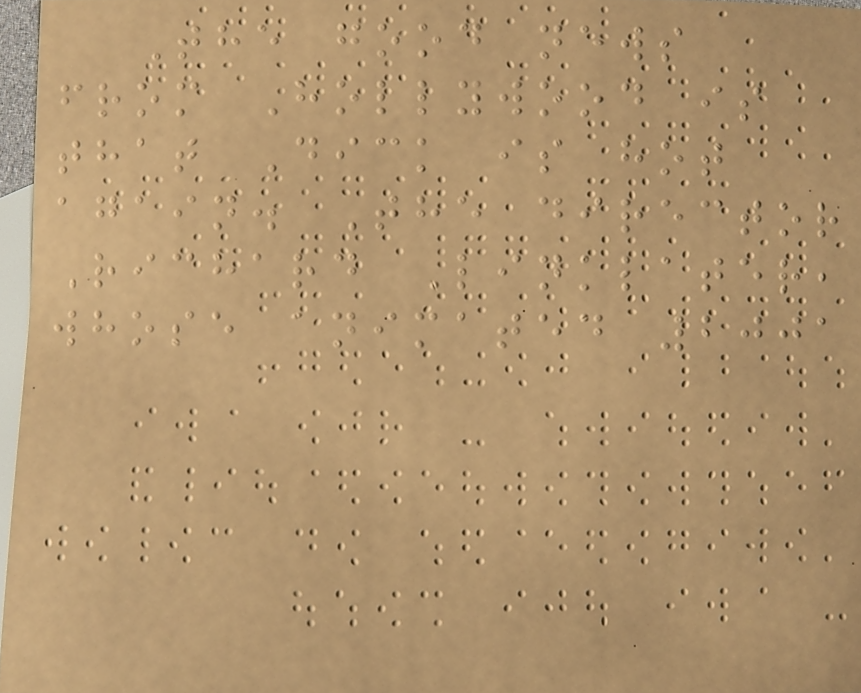The good news
from Hollywood is
that Dick is hot
again. The director
Richard Linklater,
whose animated 2001
